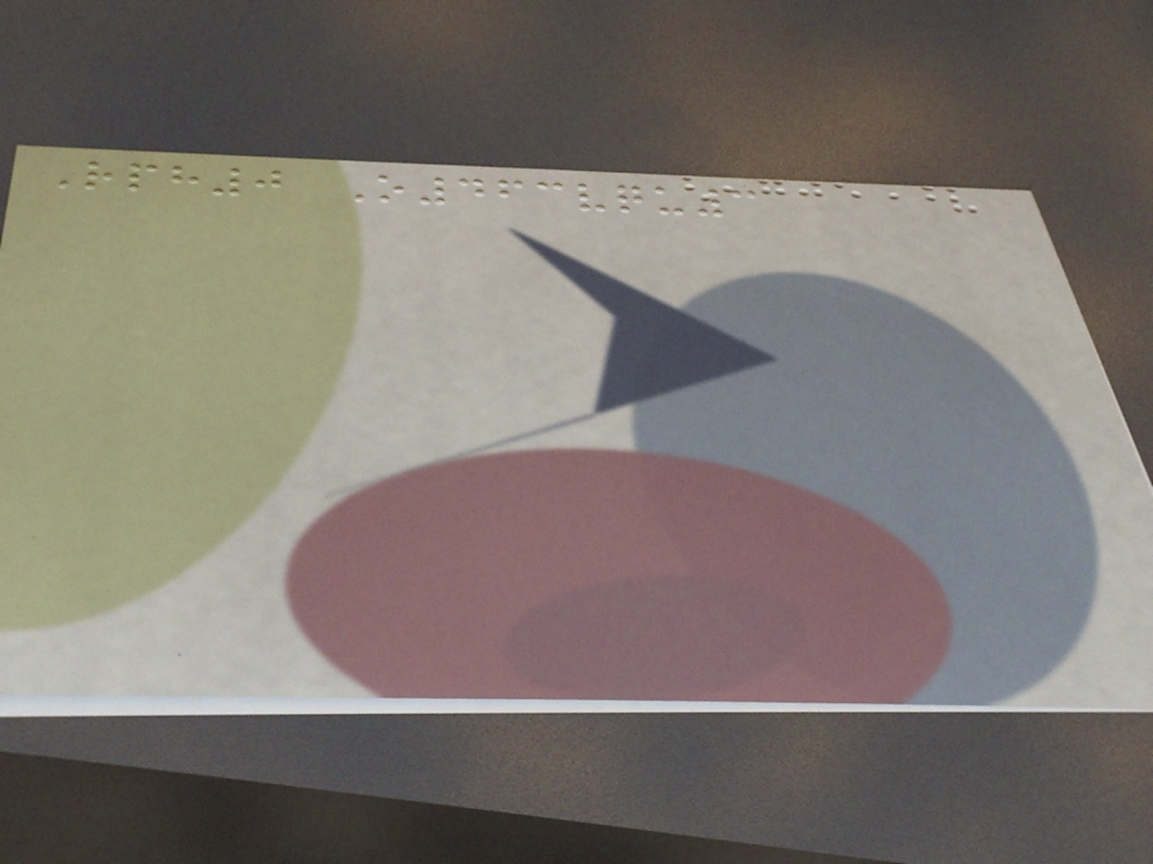Rph0 O463vqu3
